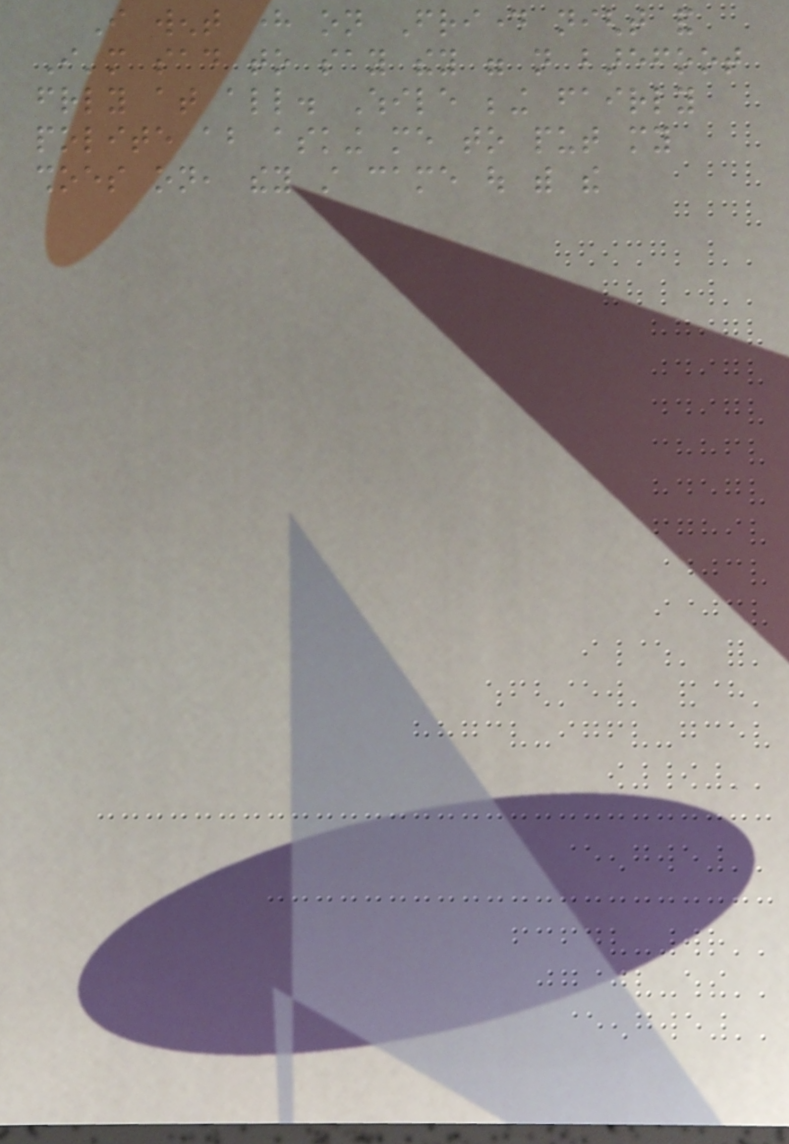I went here on Friday night and
I'm sad to say they were not barefoot
friendly at all. While being fairly
polite about asking me to put my
shoes on, they still came out with the
